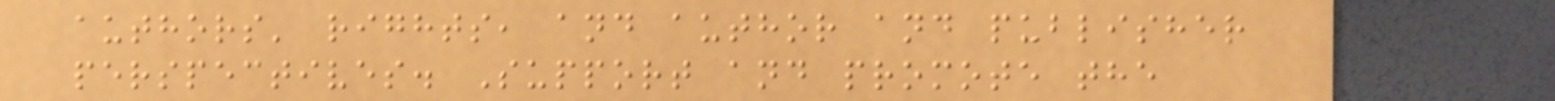authors' rights, and author and publisher
perspectives. Support and promote the
